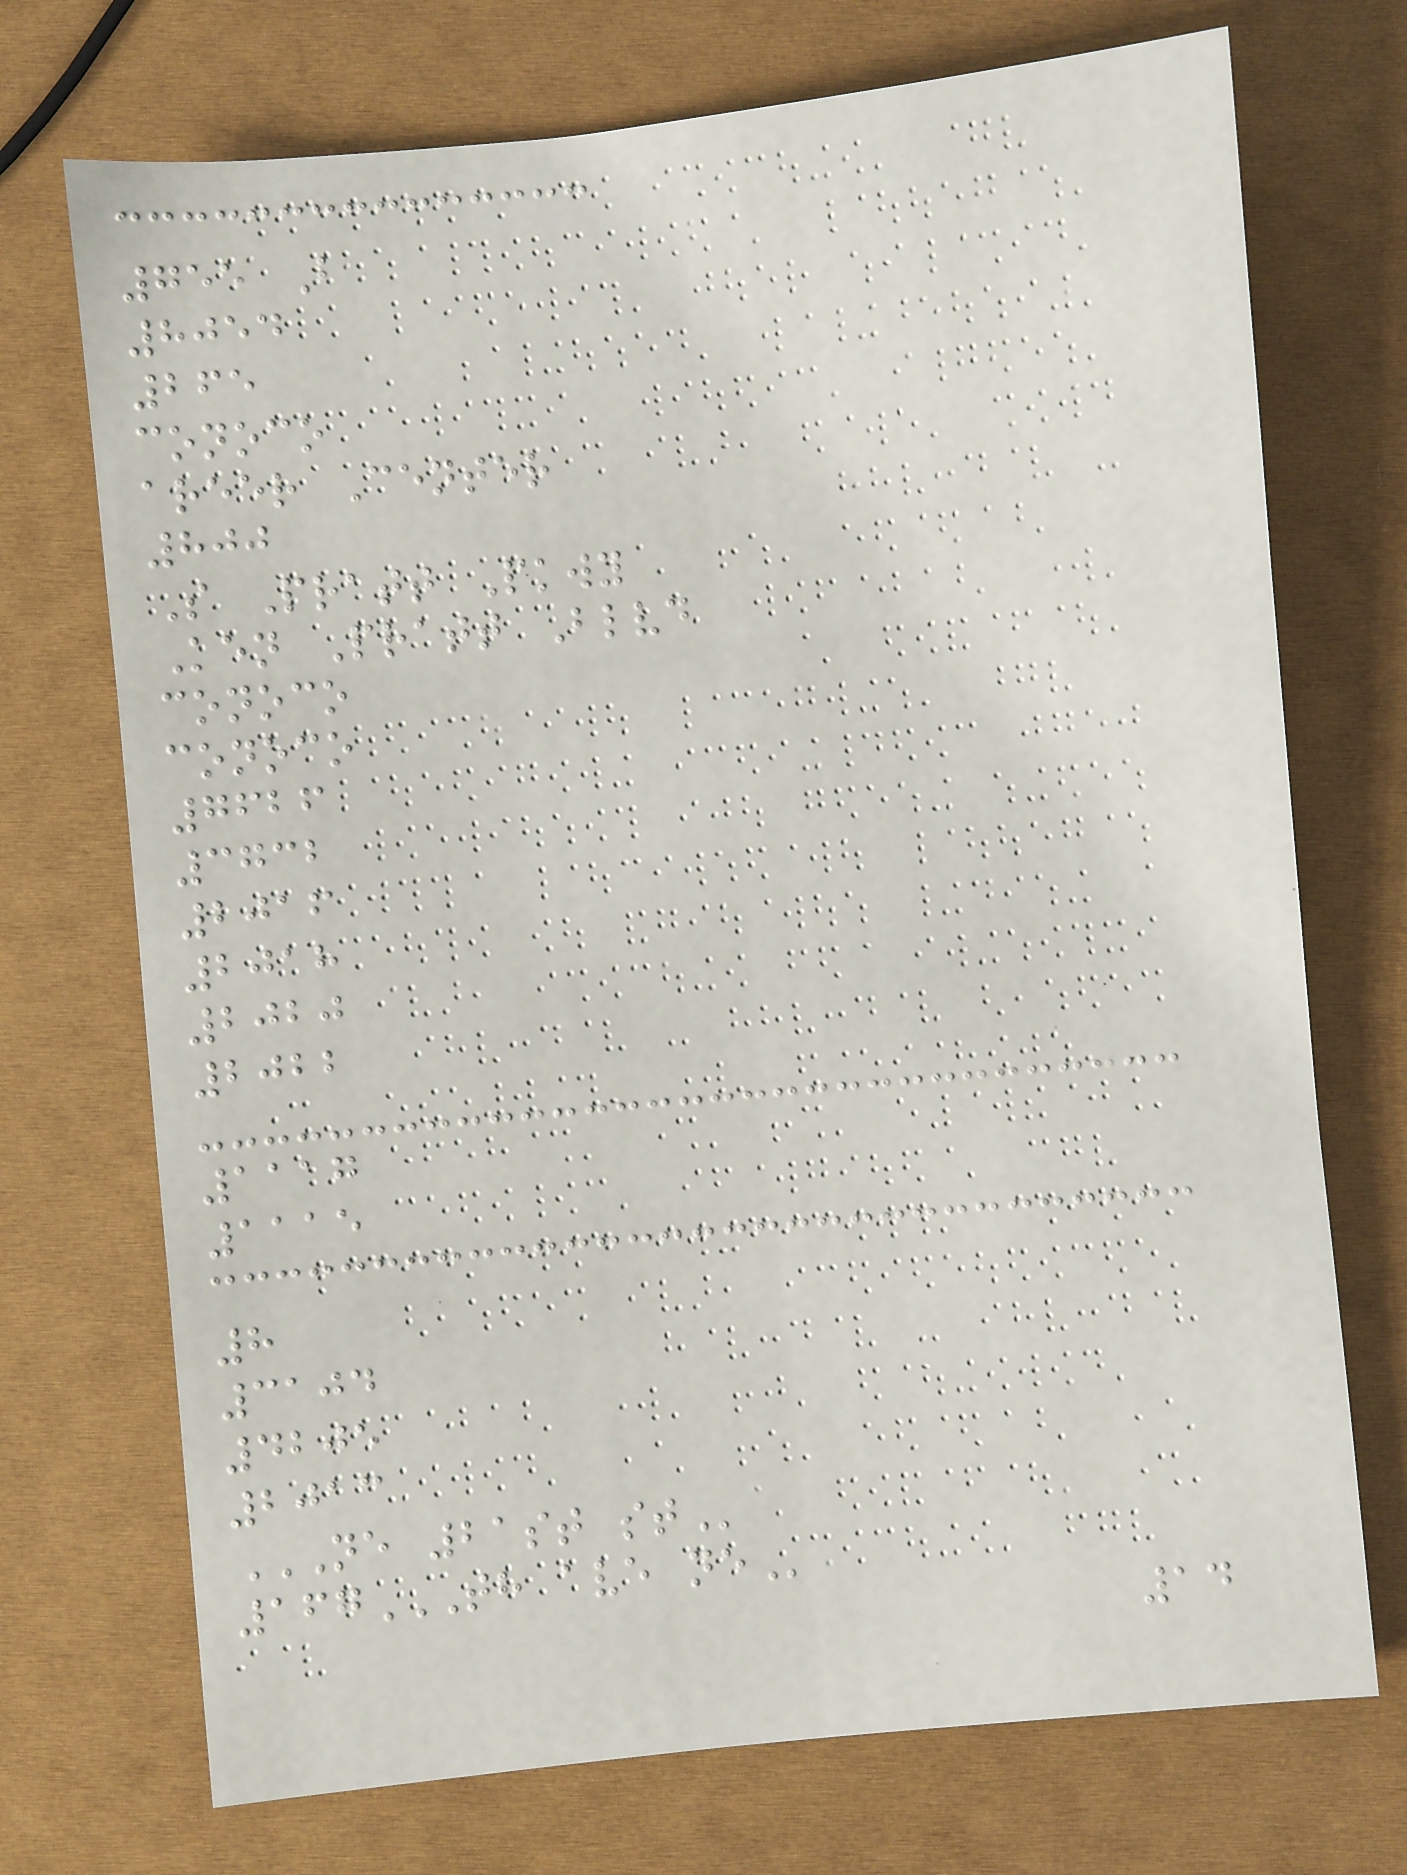755 B
8054
265
conoco
areer Center
800
S Pratt Pkwy
Ken Pratt Blvd
conoco
conoco
7626
3732
2016
2018
2020
2022
1117
1115
8
3104
4205
2013
NE 21ST ST
167TH AVE NE
14
